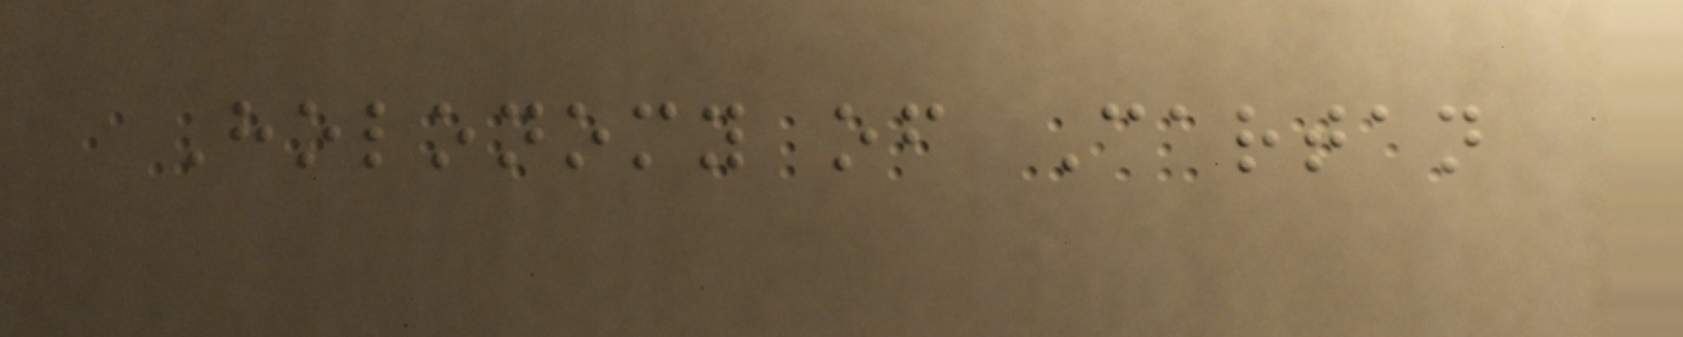Holonomy of Cartan
